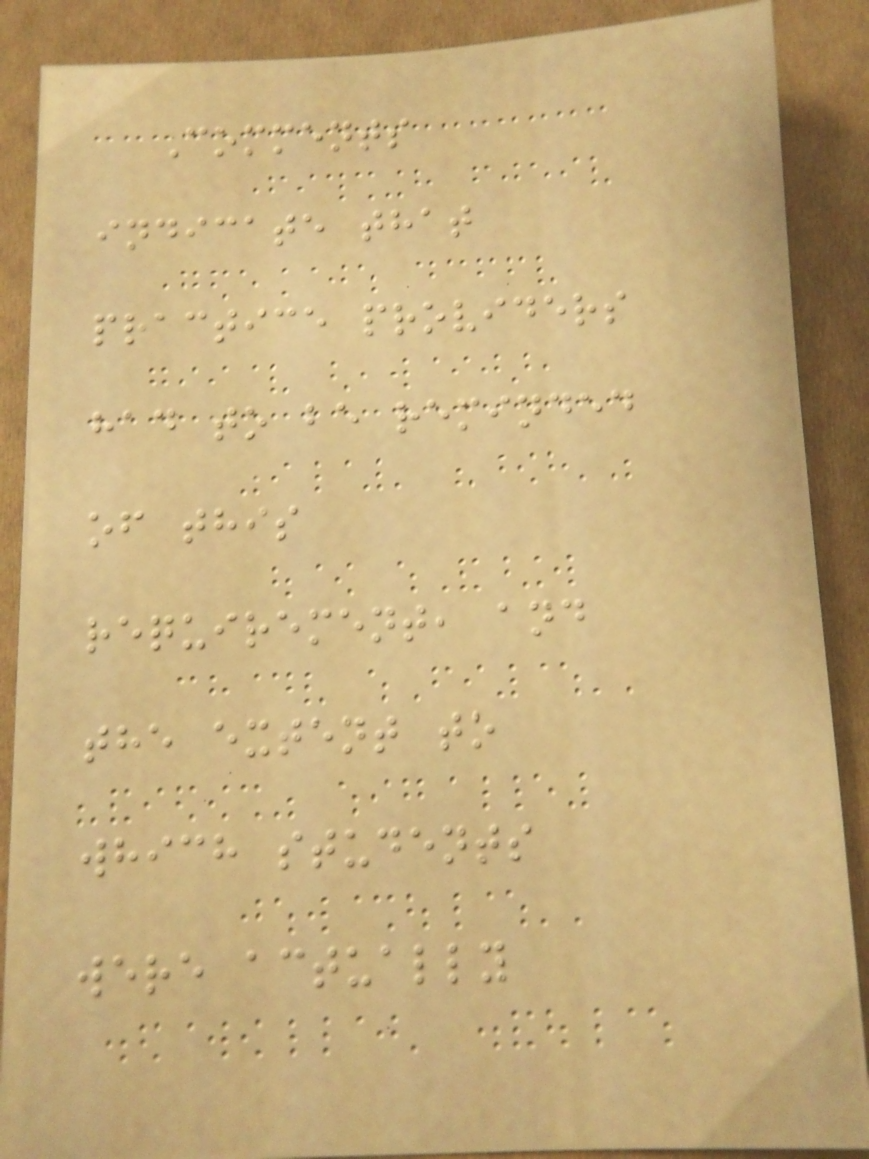Comments
indicate that
practice providers
had to be reminded
of this
requirement, and
the extent to
which students
were actually
